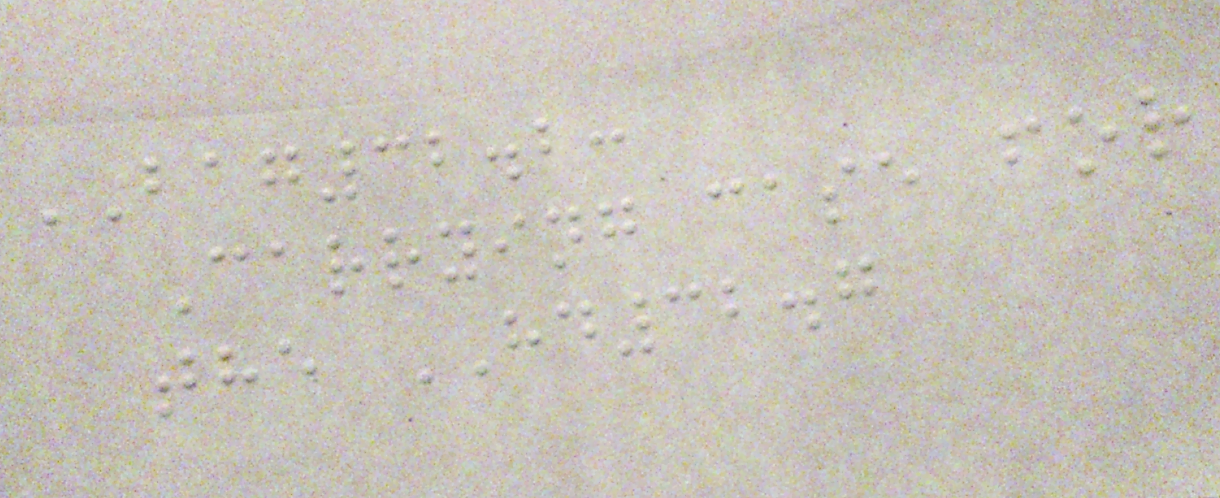BAG32.2:
Carrying case for
the HD32.7
